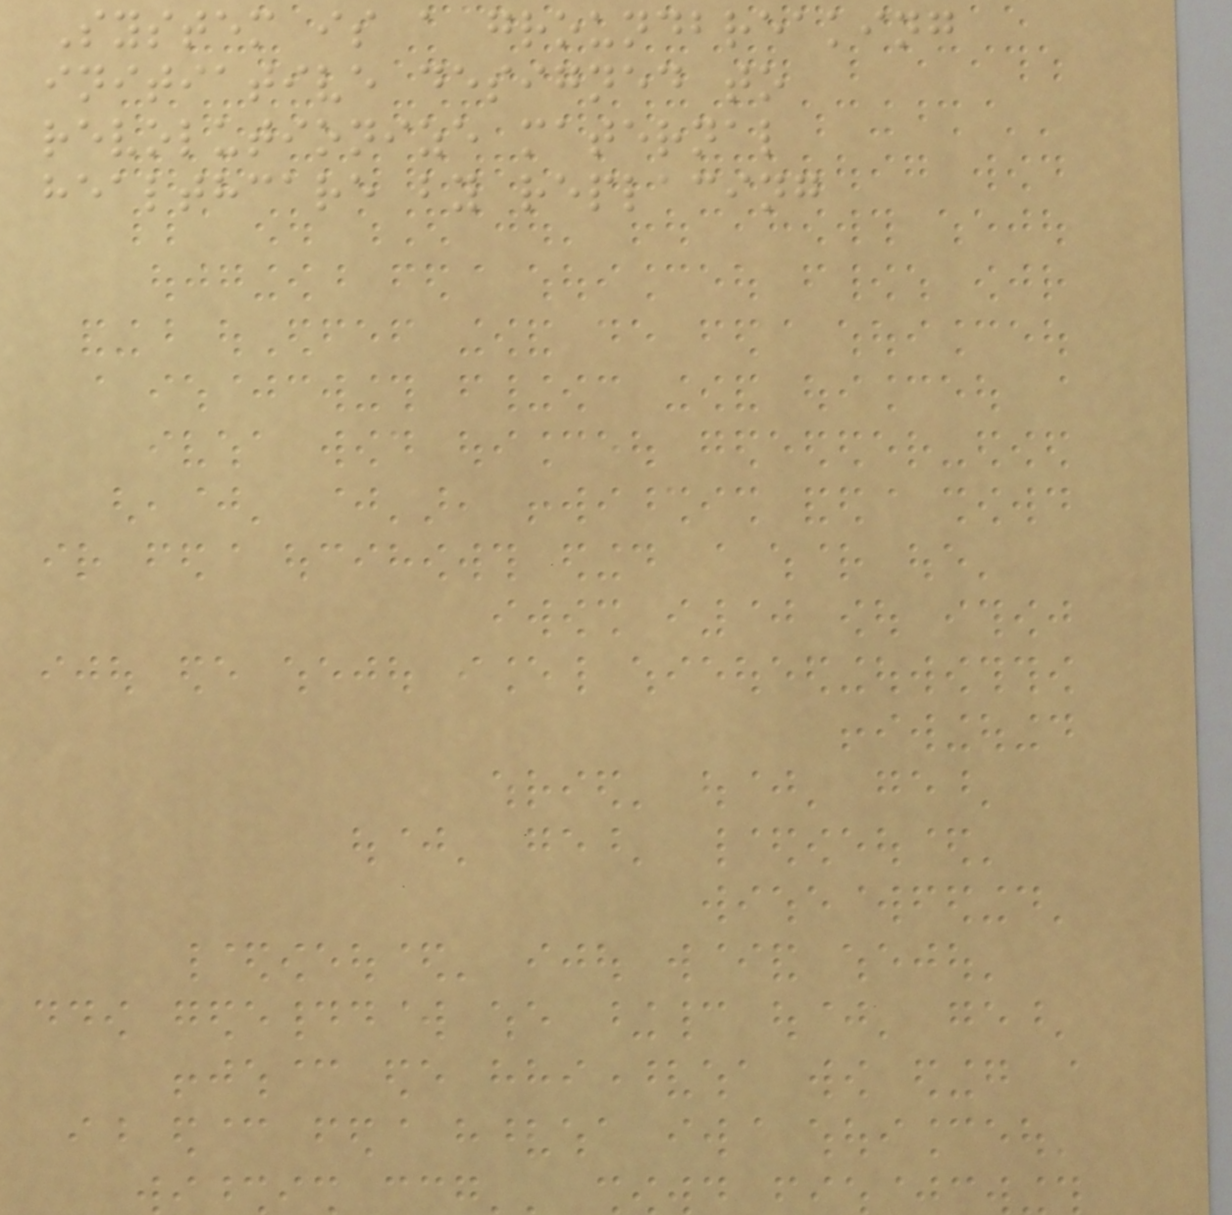System is a groundbreaking
initiative designed to
revolutionize maternal
healthcare by replacing
